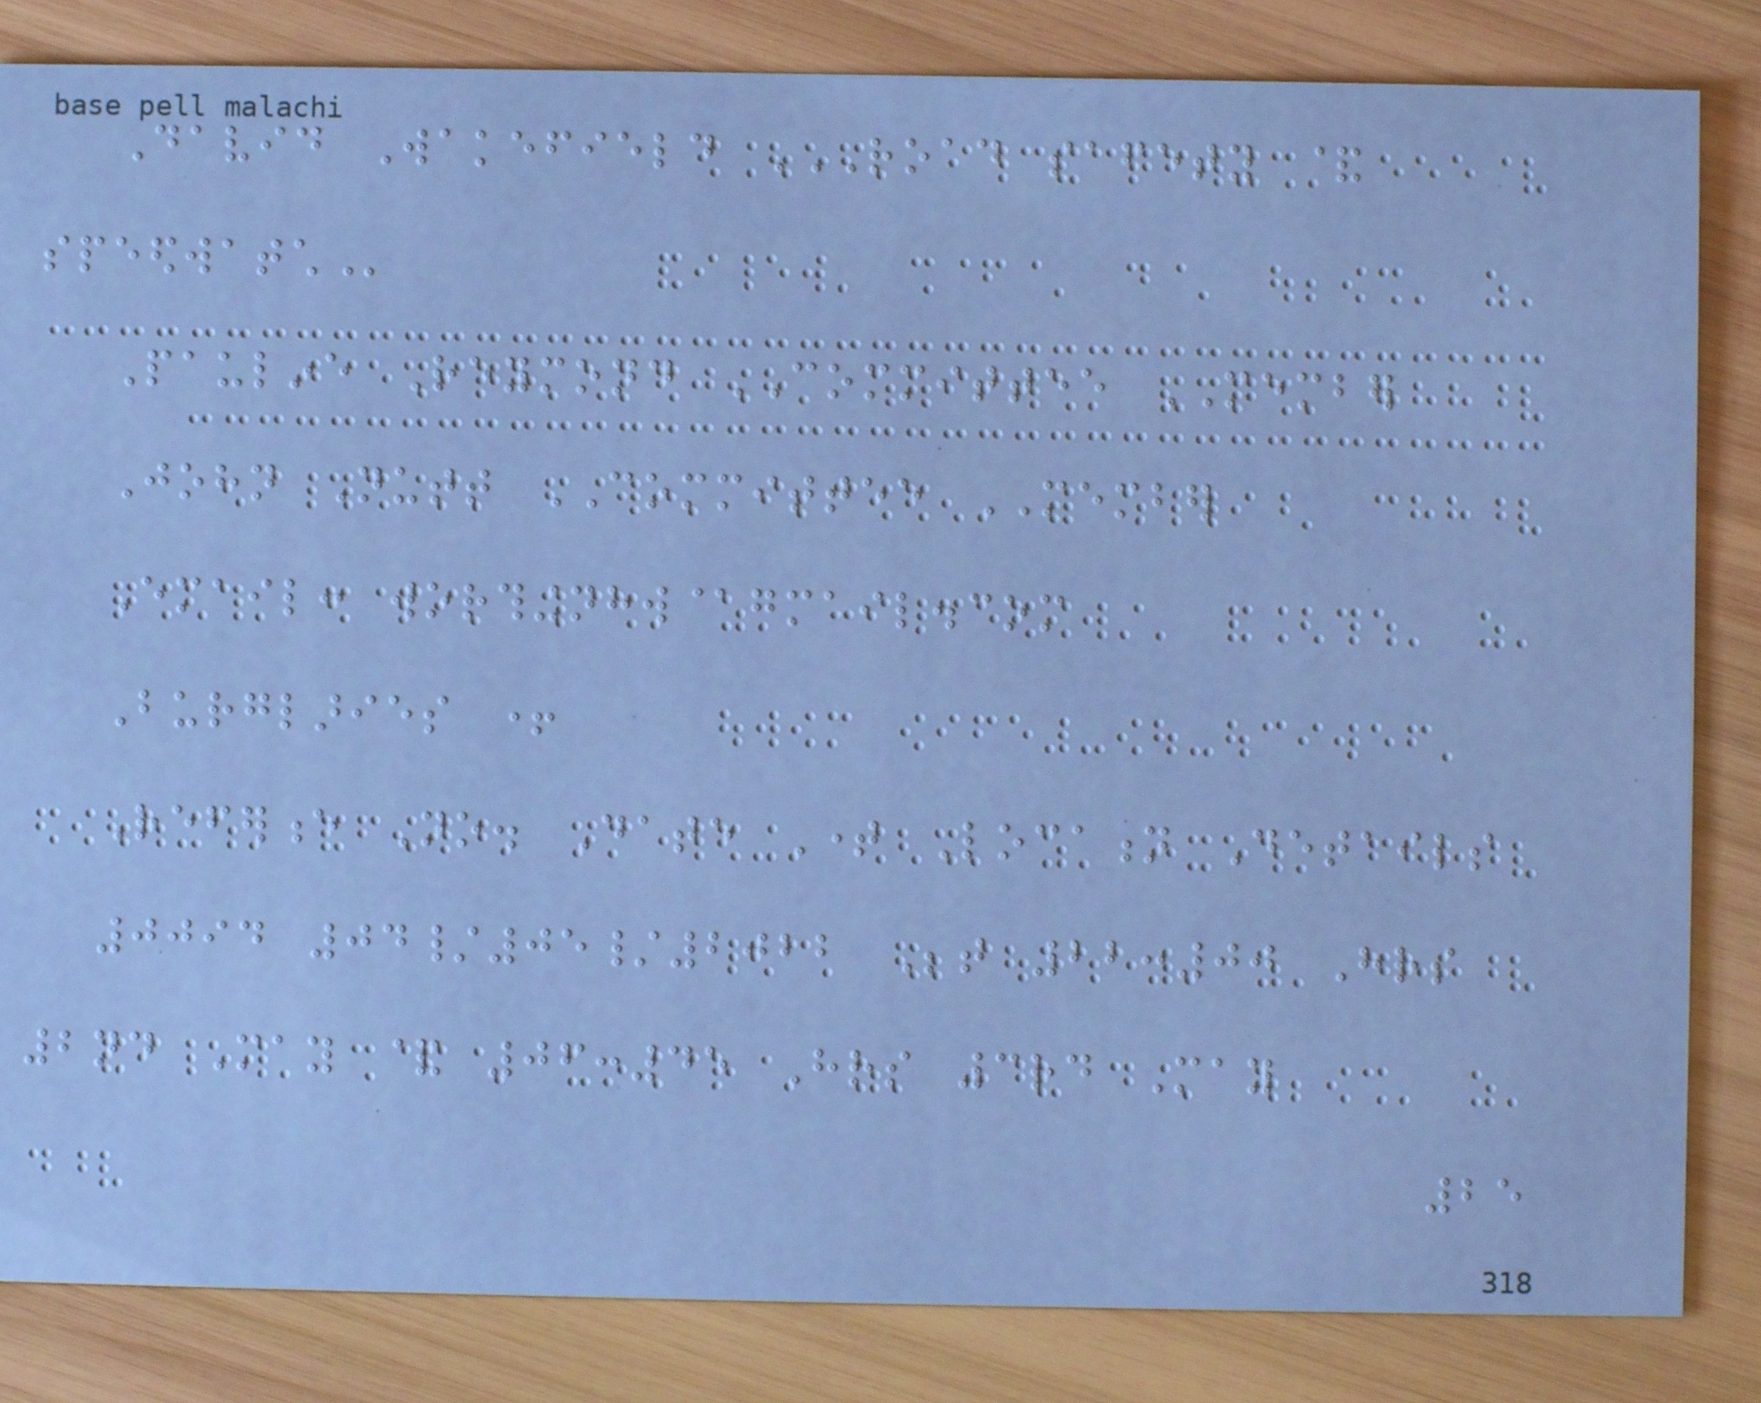David Wakefield ROAD SAFETY &
SPEEDWATCH
Pauline Reymond COMMITTEE MEMBER
John Nutt COMMITTEE MEMBER
Email: worthingnhw@gmail.com
Burglaries +
Reference No. Date Time Location Details
0094 04/05/2022 Between 22:00 Hrs
2nd May & 06:45 Hrs 3rd May
25
